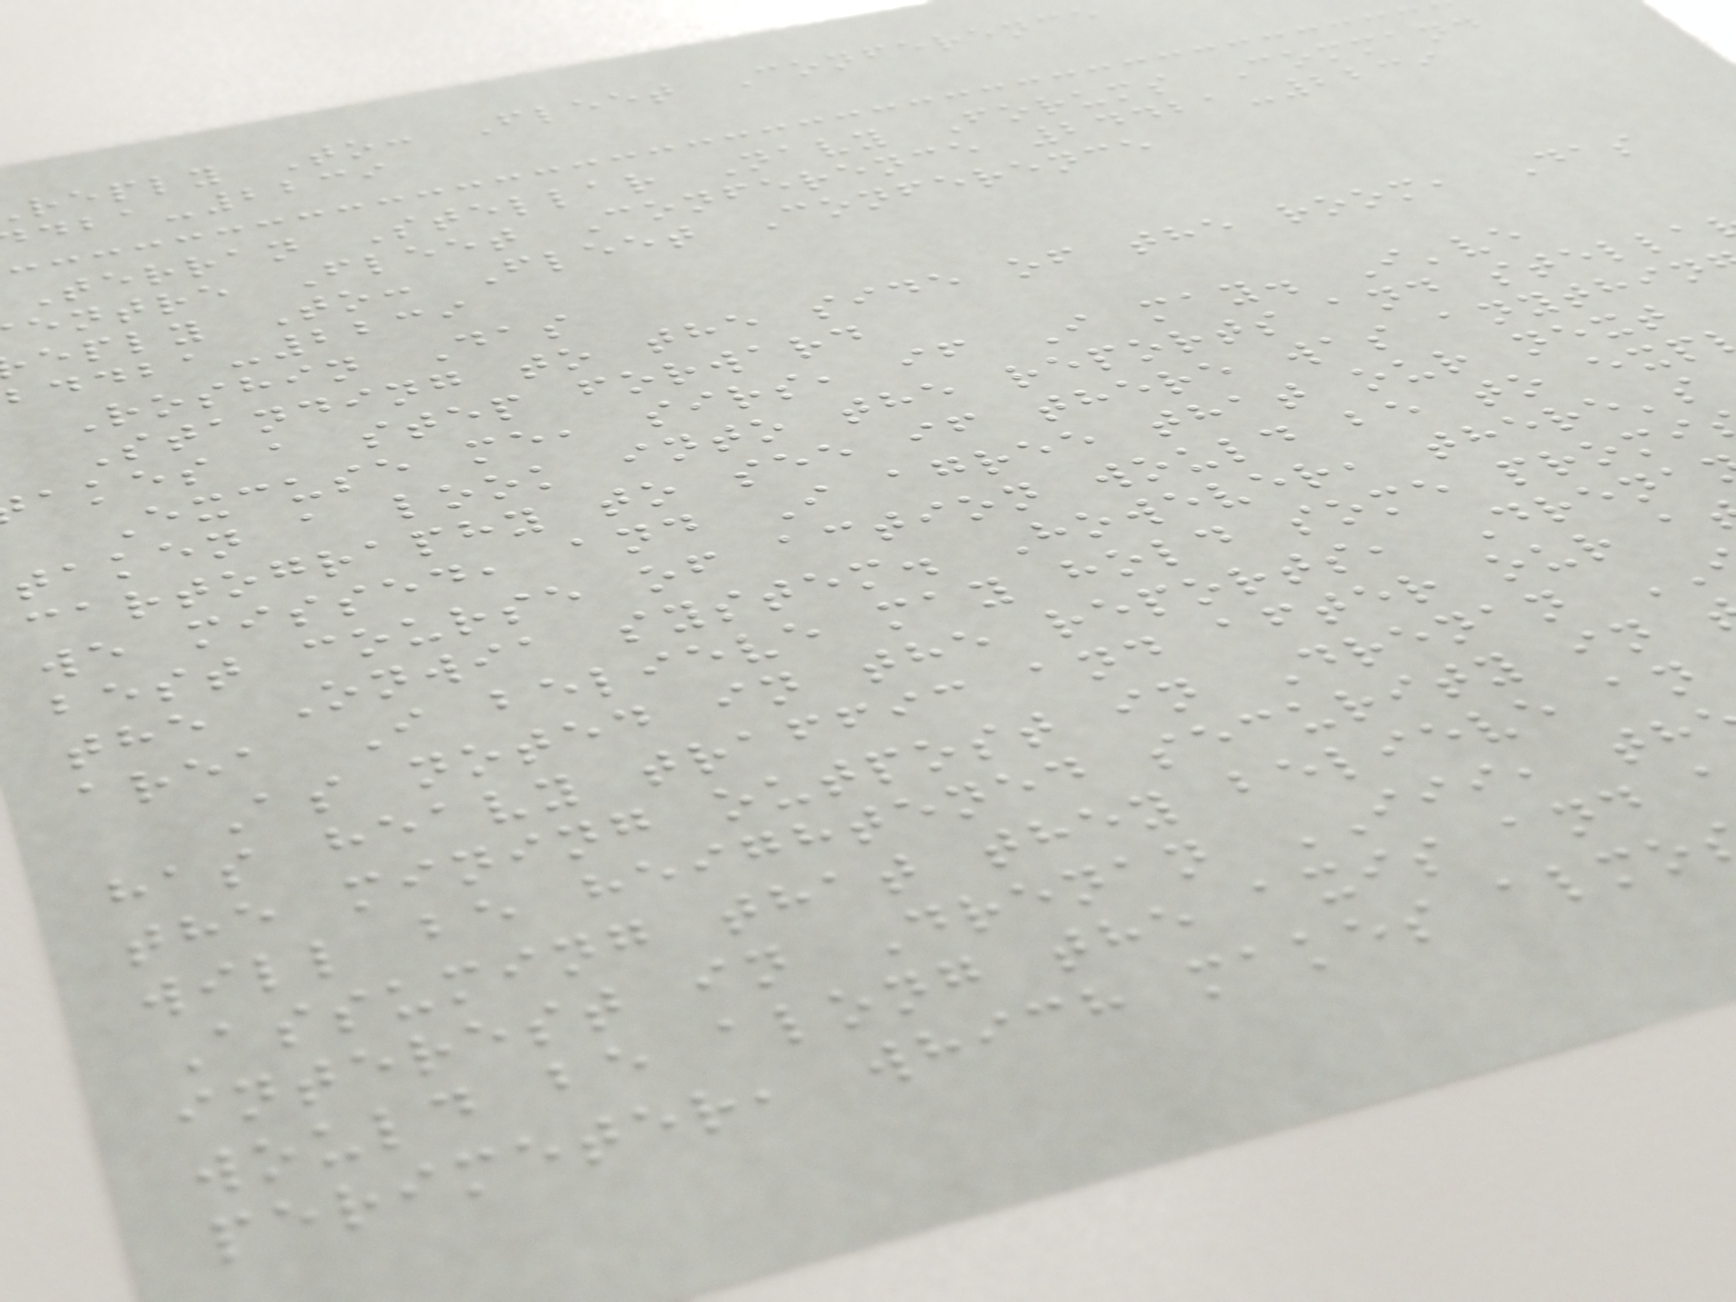reply To: Fleet Conference
-2239
Terran Stellar Navy Forums Command
entre Fleet Conference 24421-2239
eply To: Fleet Conference
-2239
Roshin Das
Standing to the side of the room, Das
akes a step forward
Excuse me, sirs, if I may. I've
taken a look into the reports and stella
cartography to see if there was anythin
we missed, and I agree that our next
best course of action would be to exp
the Onwia system. However, there's
area I believe may hold some promi
As noted in the reports, Drena
has heavy traffic and after our a
the mining outpost in Drenan
will be heightened security in
Assuming that they believe an
interest in Drenan III, th
would be along the axis and
perimeter, which makes almo
